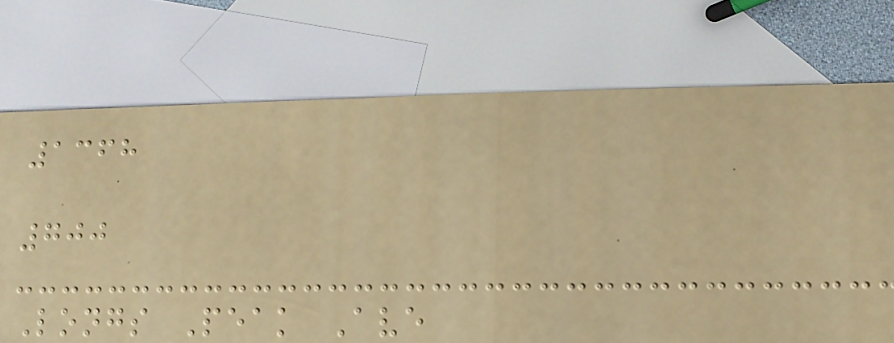1368
700
Longs Peak Ave
